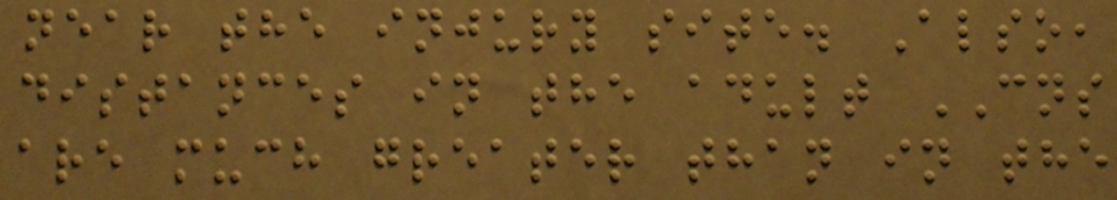near the injury site. Also,
distances in the adult CNS
are much greater than in the
